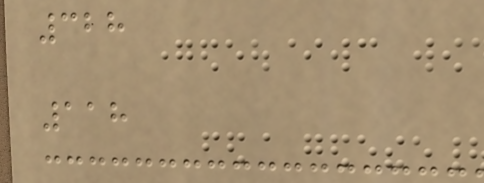328
118
